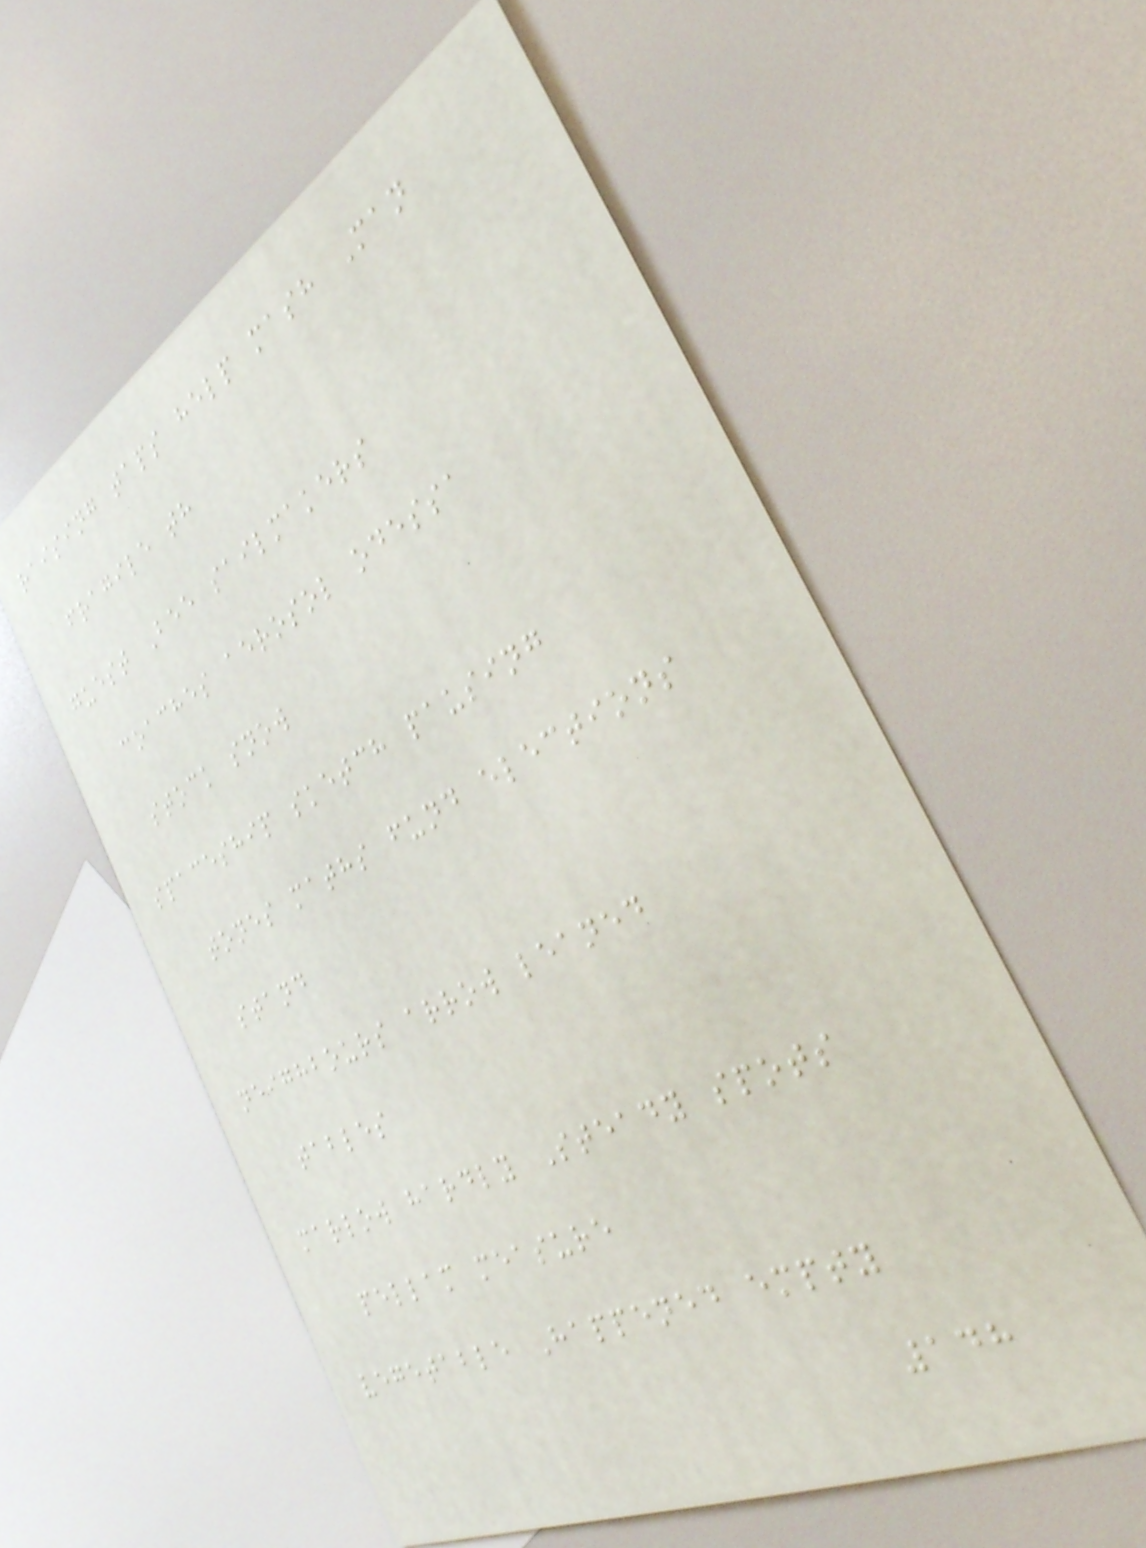raising taps help mash Man
fragile th
guest Bee sailmakers
coaches aerosol odessa
stock snow
spaceship sketch pausing
tones maths fund elections
stand
neighbours arrow leaned
tables
marlow hardly Steady spots
pellam measure
vegetable Happened empty
148
